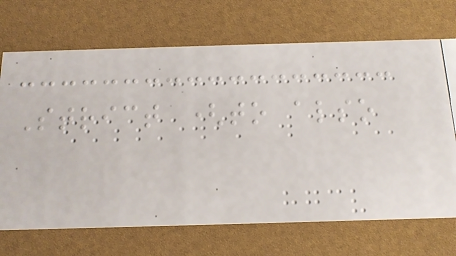Strict (to also
